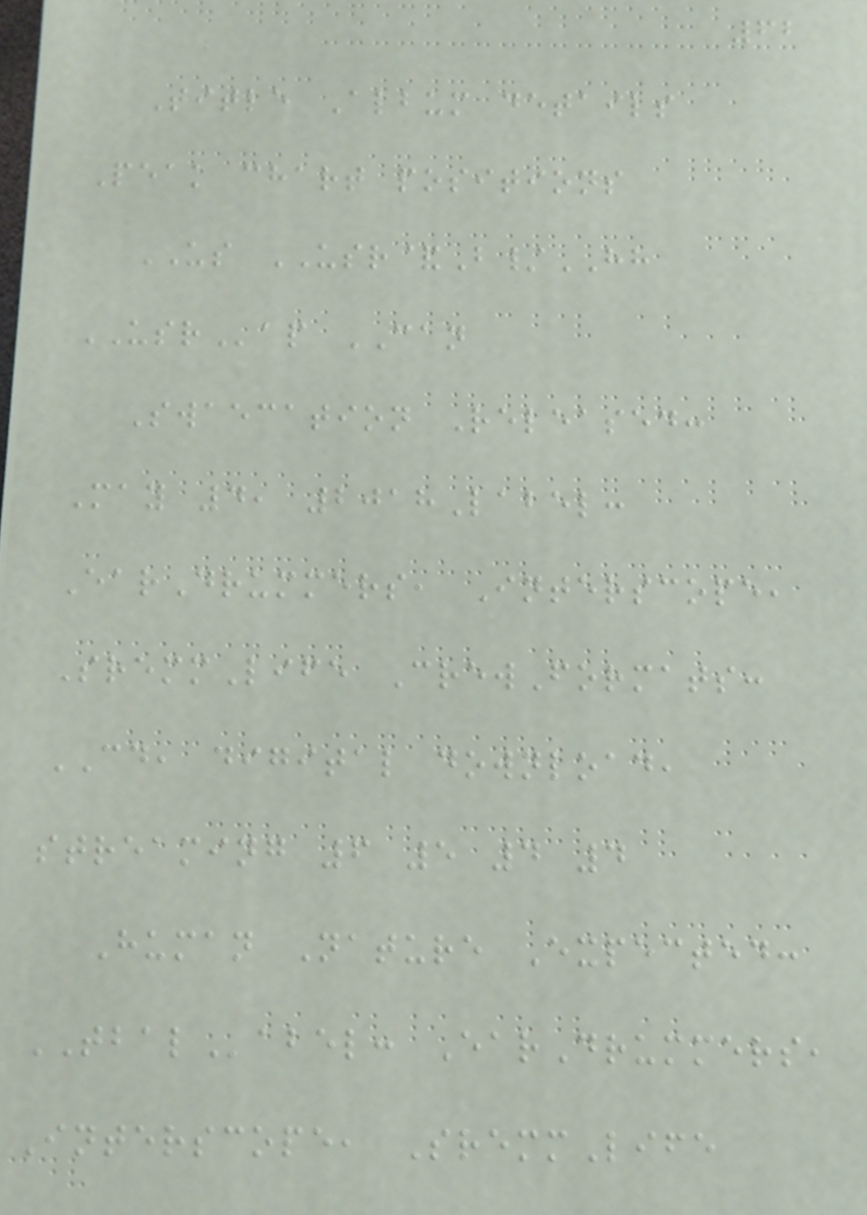62
Title Album details
Peak chart positions
US USR&B/HH
USRap CAN
Swaecation Released:
May 4, 2018Label:
EarDrummers, Interscope,
SremmLife CrewFormats:
CD, digital download,
streaming 6 5 4 4
Human Nature Expected:
TBALabel: EarDrummers,
Interscope, SremmLife
